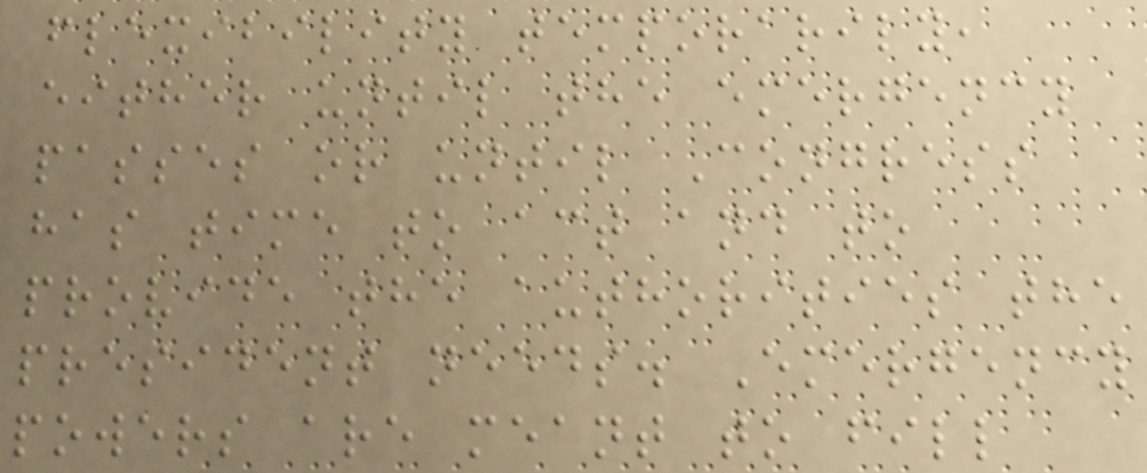flexibility temporarily,
either until the emergency
passes or until Congress
has time to act and to
provide the authorities the
president needs. Emergency
powers are meant to fill
